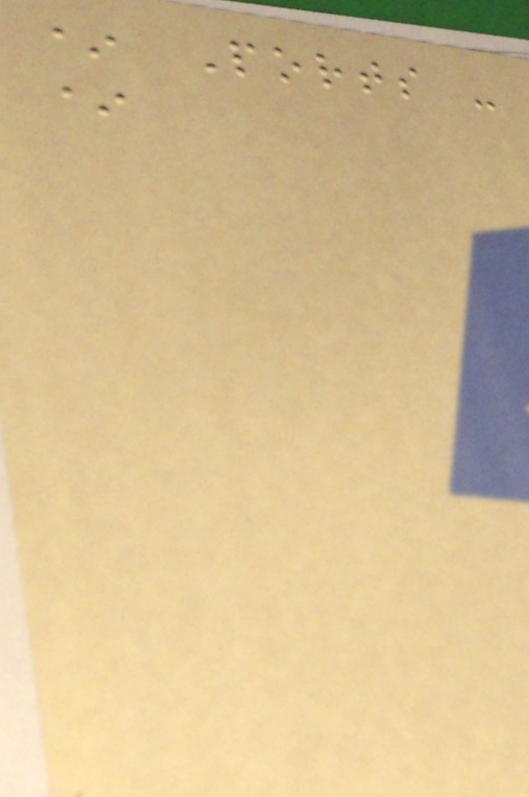* Ports -
*
